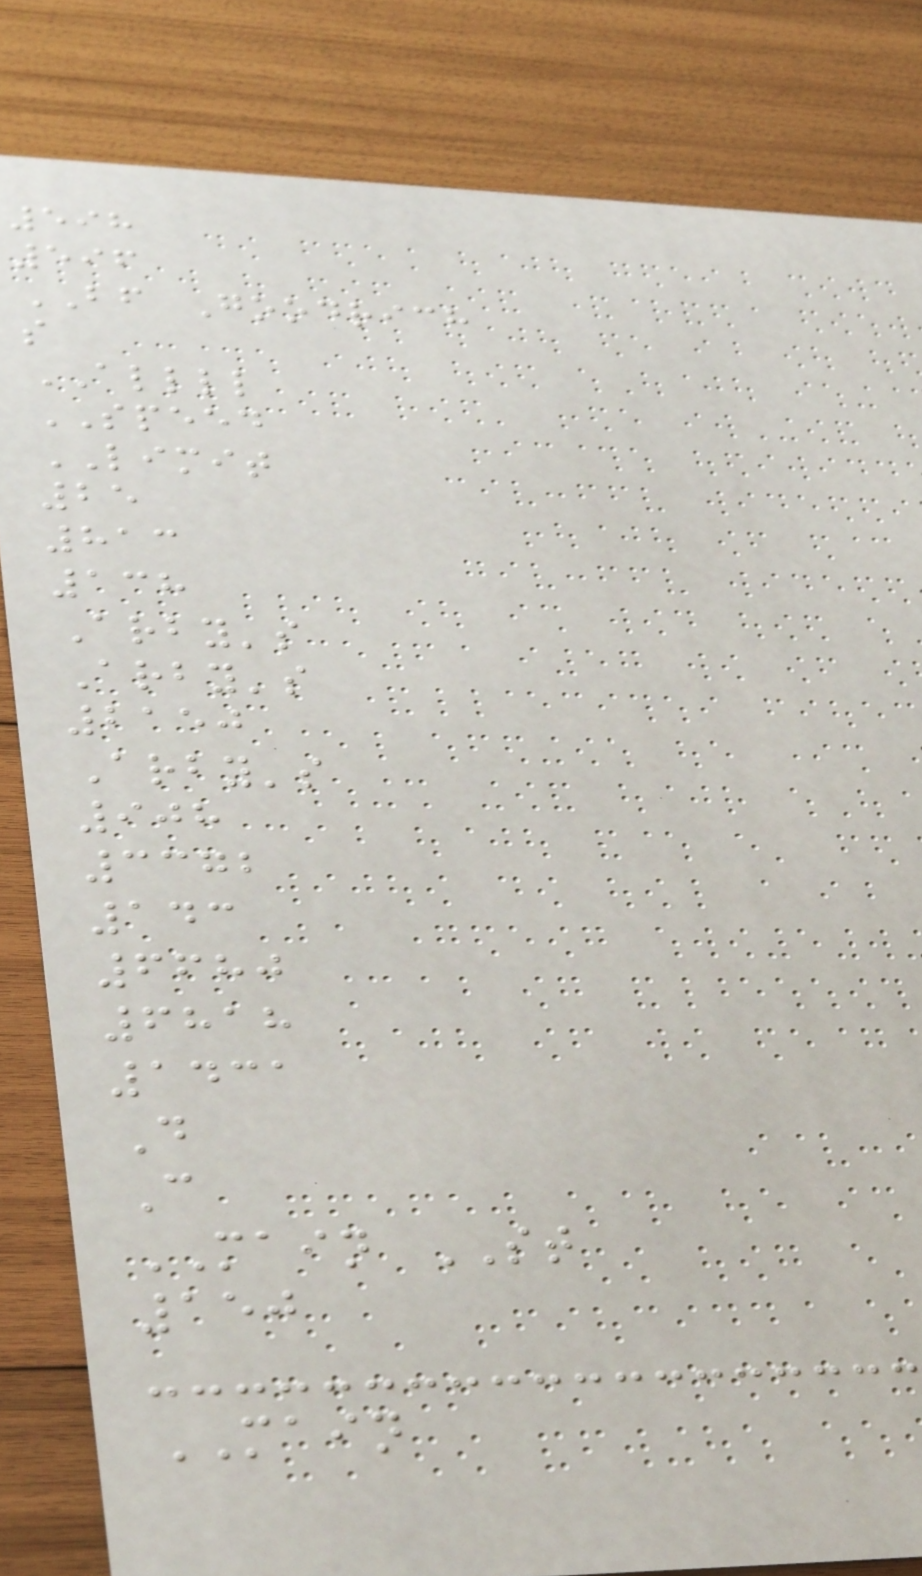598
596
BF Goodrich
s
ALLLL
SPEED
LIMIT
25
813
138
Arby's
Arby's
2150
Arby's
908
3372
143
6680
6818
1431
D
C
MAIN ST
150
MAIN
